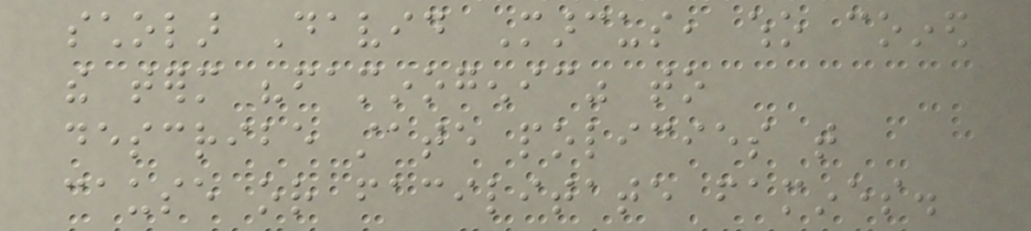scholar David Marcus, who coined
the term "faminogenic" to
describe state policies that
cause or facilitate famines.
